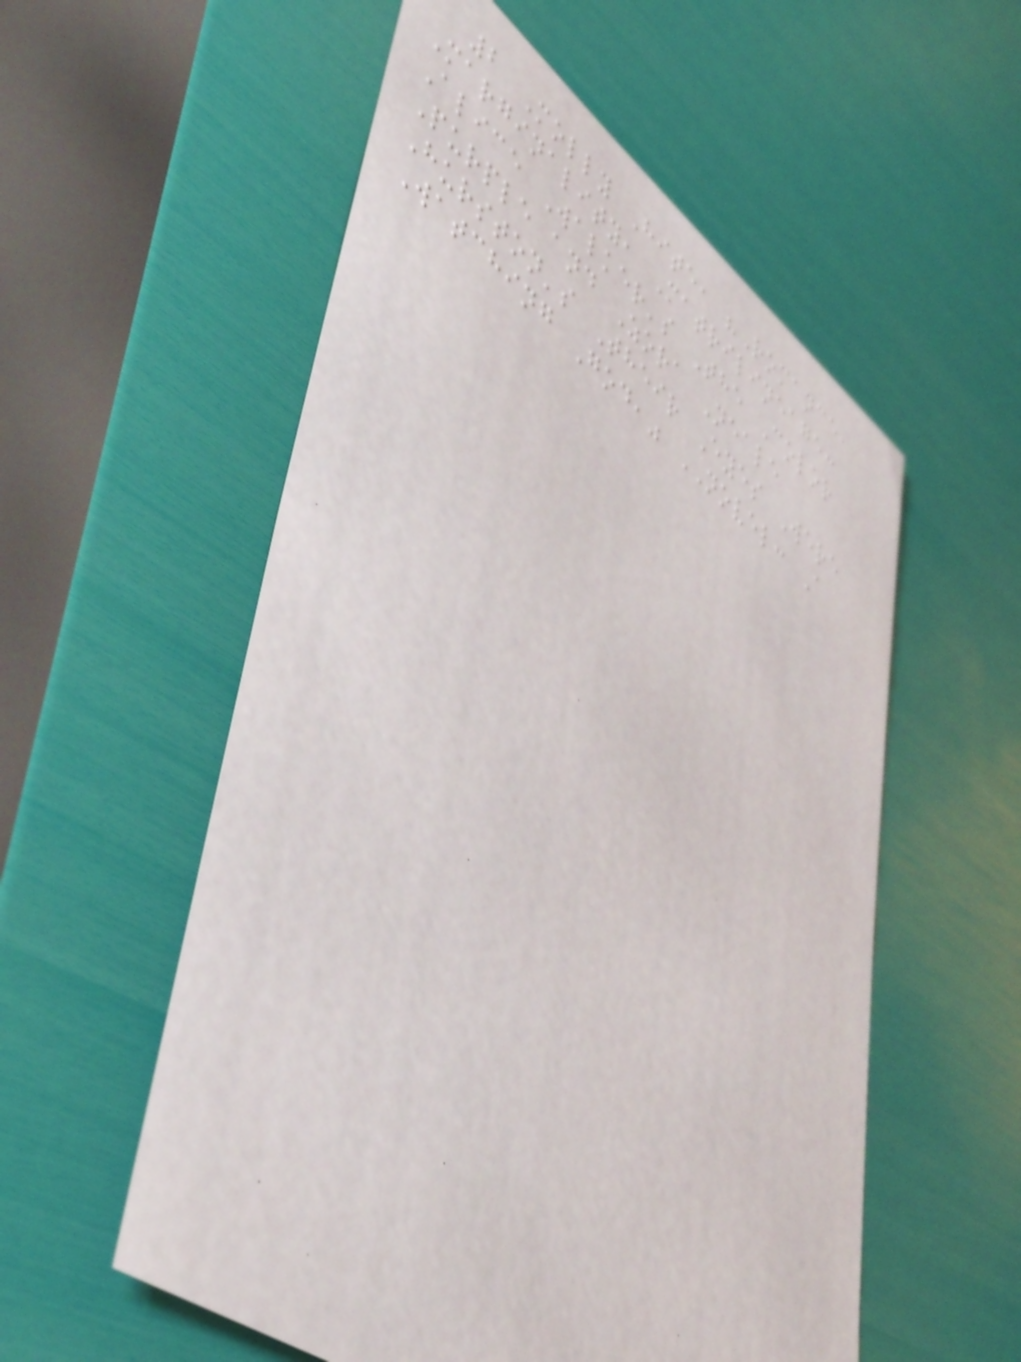2 Molly Hite, "Romance,
Marginality, Matrilineage:
Alice Walker's The Color
Purple and Zora Neale
Hurston's Their Eyes Were
Watching God," NOVEL: A
